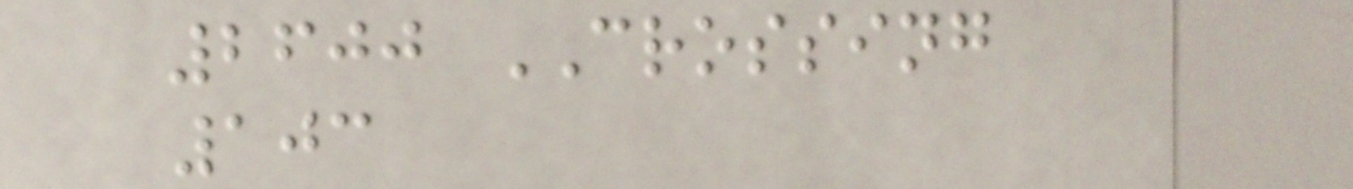2600 CROSSING
103
